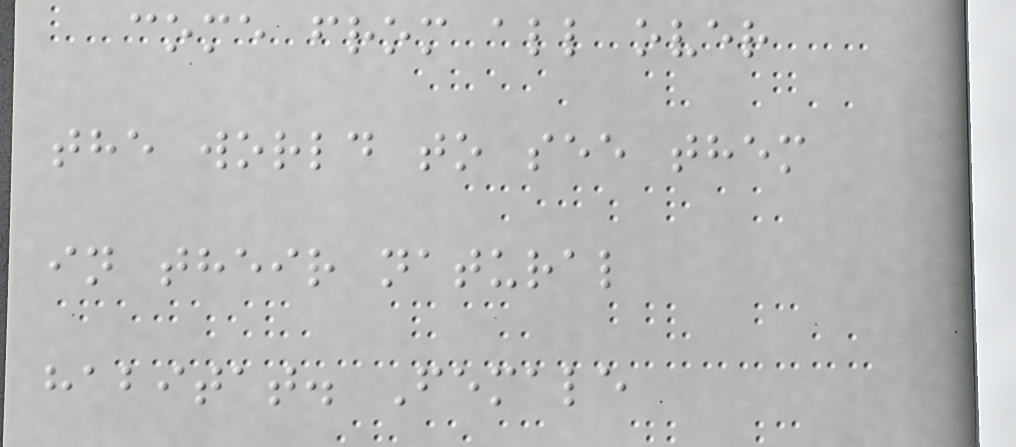come from all over
the world to see them
in their natural
habitat. Female
